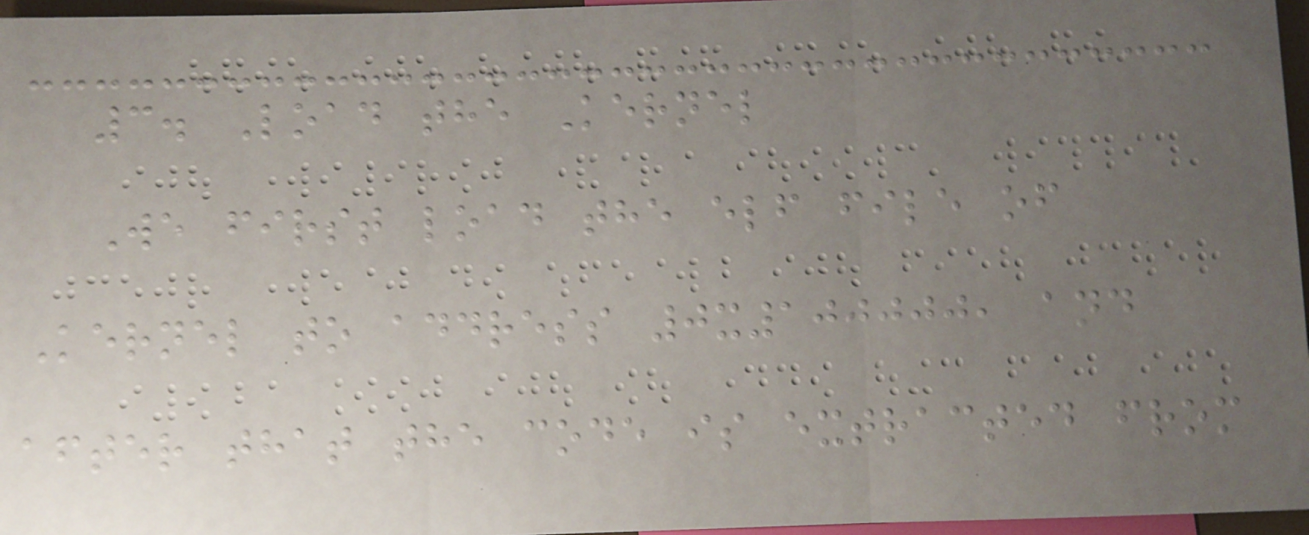3. Load the Kernel
We first load the elf file of
Kernel to address 0x100000, and
after that the code is extracted from
